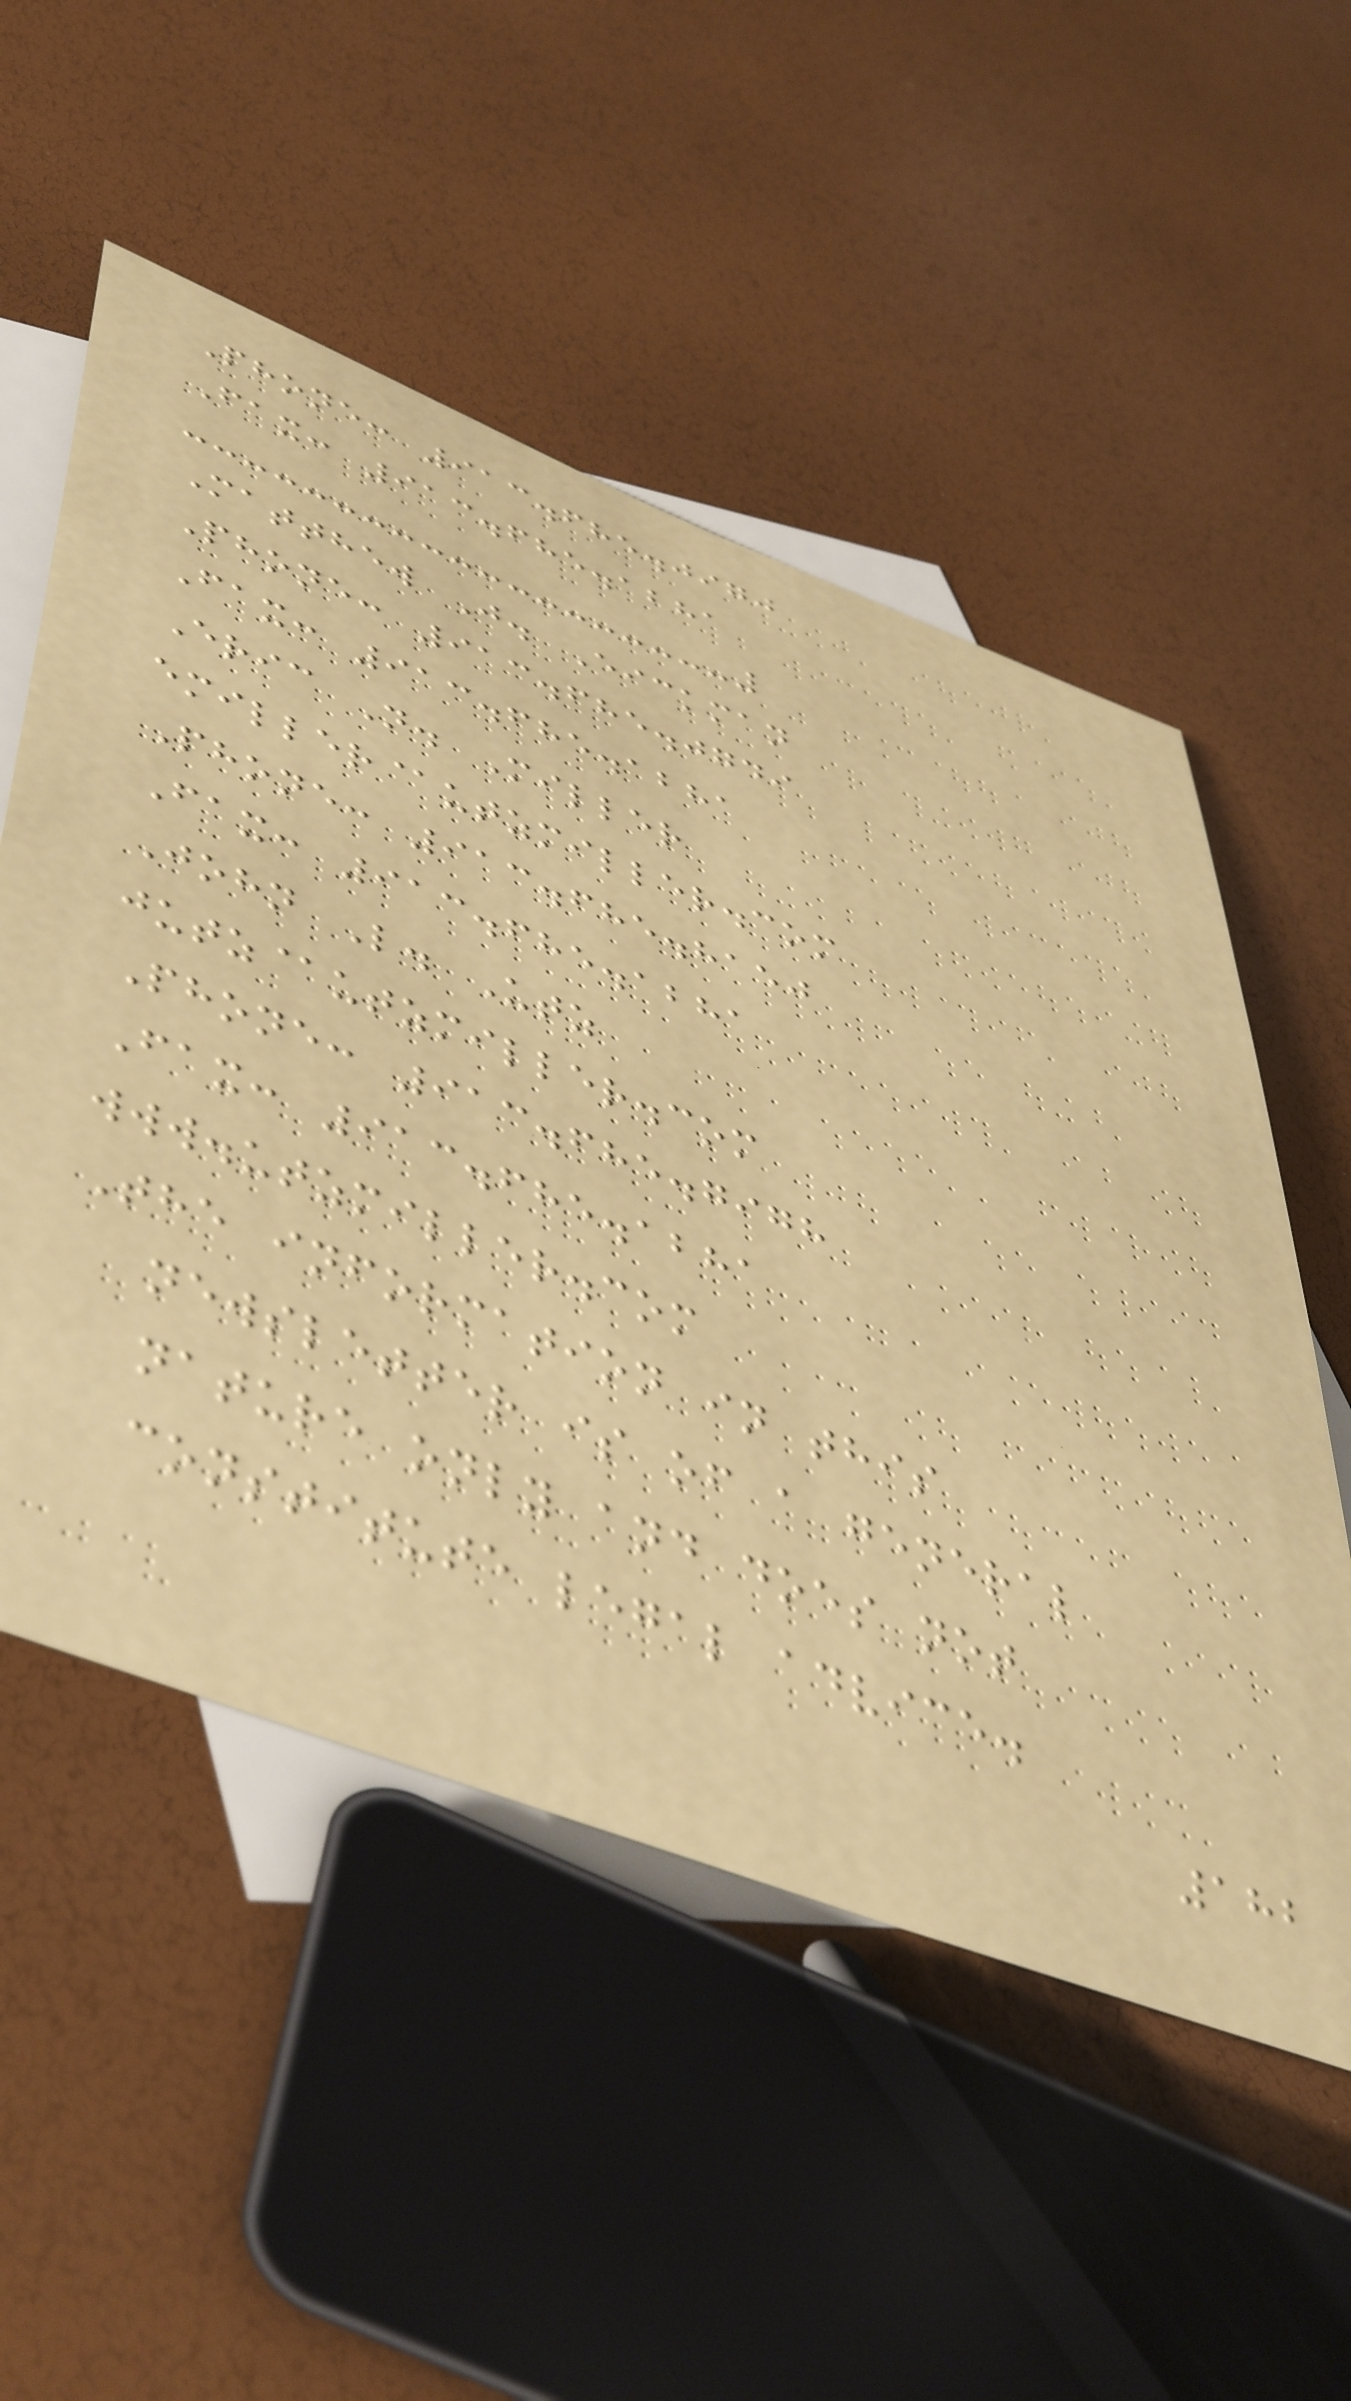Phone: 913.685.0970
Fax: 913.685.1281
Matthew J. Eickman
Phone: 913.685.0749
Fax: 913.685.1281
Eric N. Miller
emiller@utzmiller.com
Phone: 913.685.8150
Fax: 913.685.1281
John L. Utz
jutz@utzmiller.com
Phone: 913.685.7978
Fax: 913.685.1281
www.utzmiller.com
The information in this
newsletter is of a general
nature only and does not
constitute legal advice.
182
